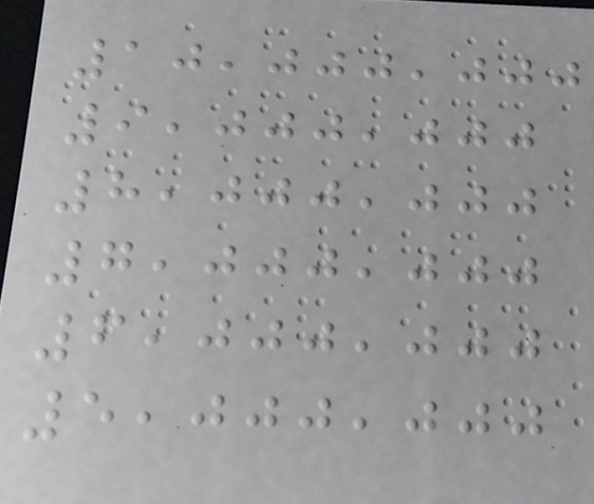10,000,000
9,000,000
8,000,000
7,000,000
6,000,000
5,000,000
